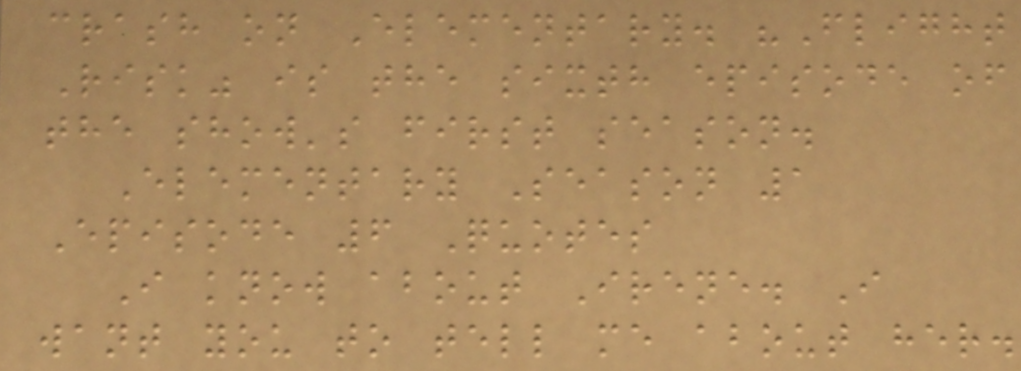crash on Elementary. "Flight
Risk" is the sixth episode of
the show's first season.
Elementary Season 1
Episode 6 Quotes
I know about Irene. I
want you to tell me about her.
